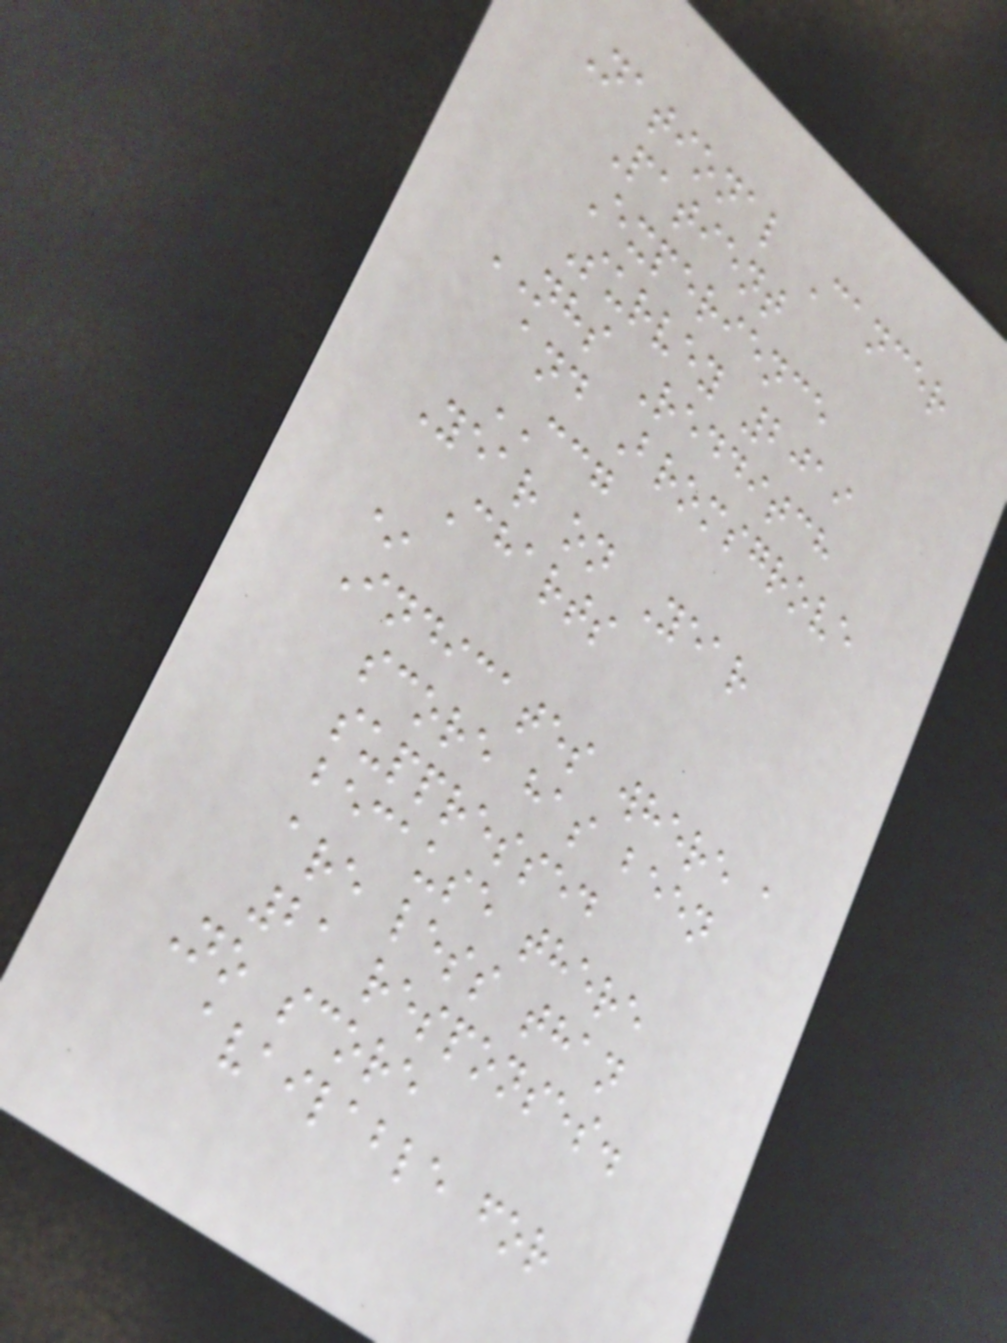National Cancer
Patient
Experience
Survey 2019
NHS Redditch
and Bromsgrove
CCG
Year on Year
Charts
*
Indicates where a
score has been
suppressed
because there
are less than
21 responses.
No score
available for
